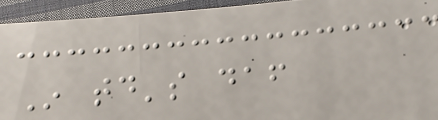In today's daf
